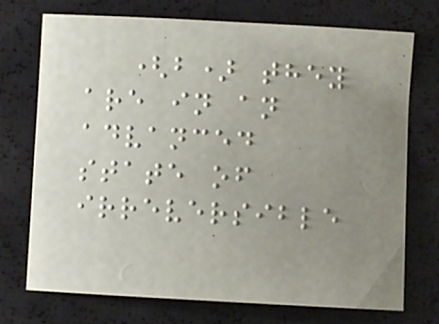(b) they
are in an
advanced
state of
irreversible
